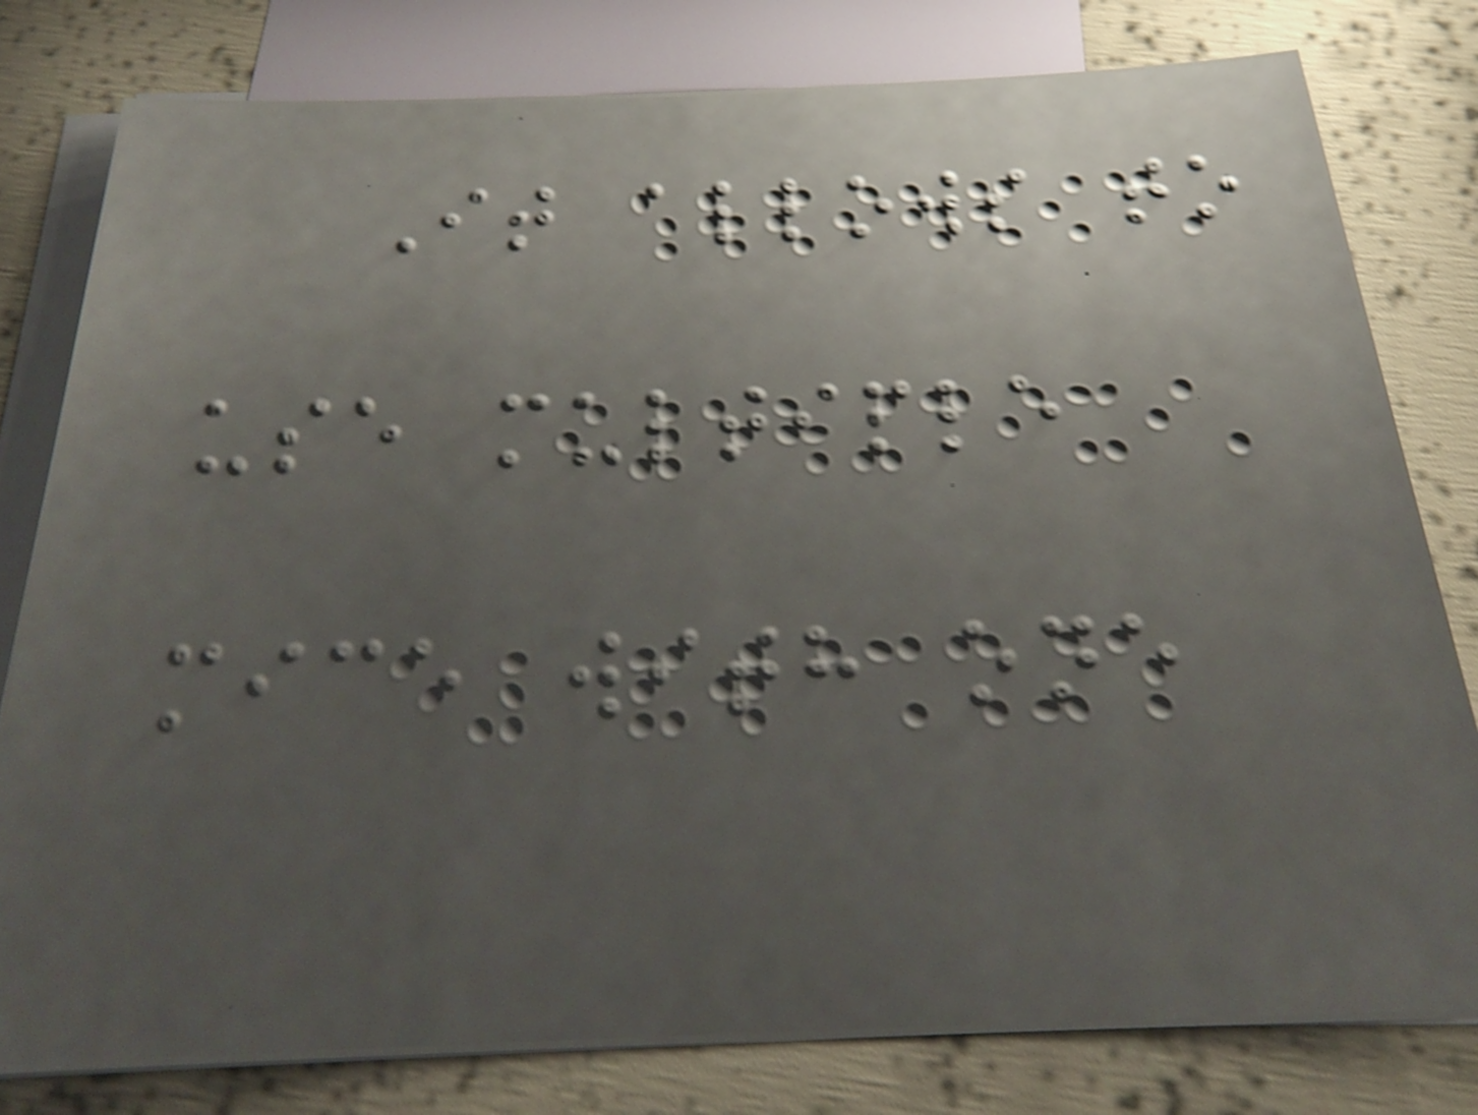It allows to
use multiple
mice with one
